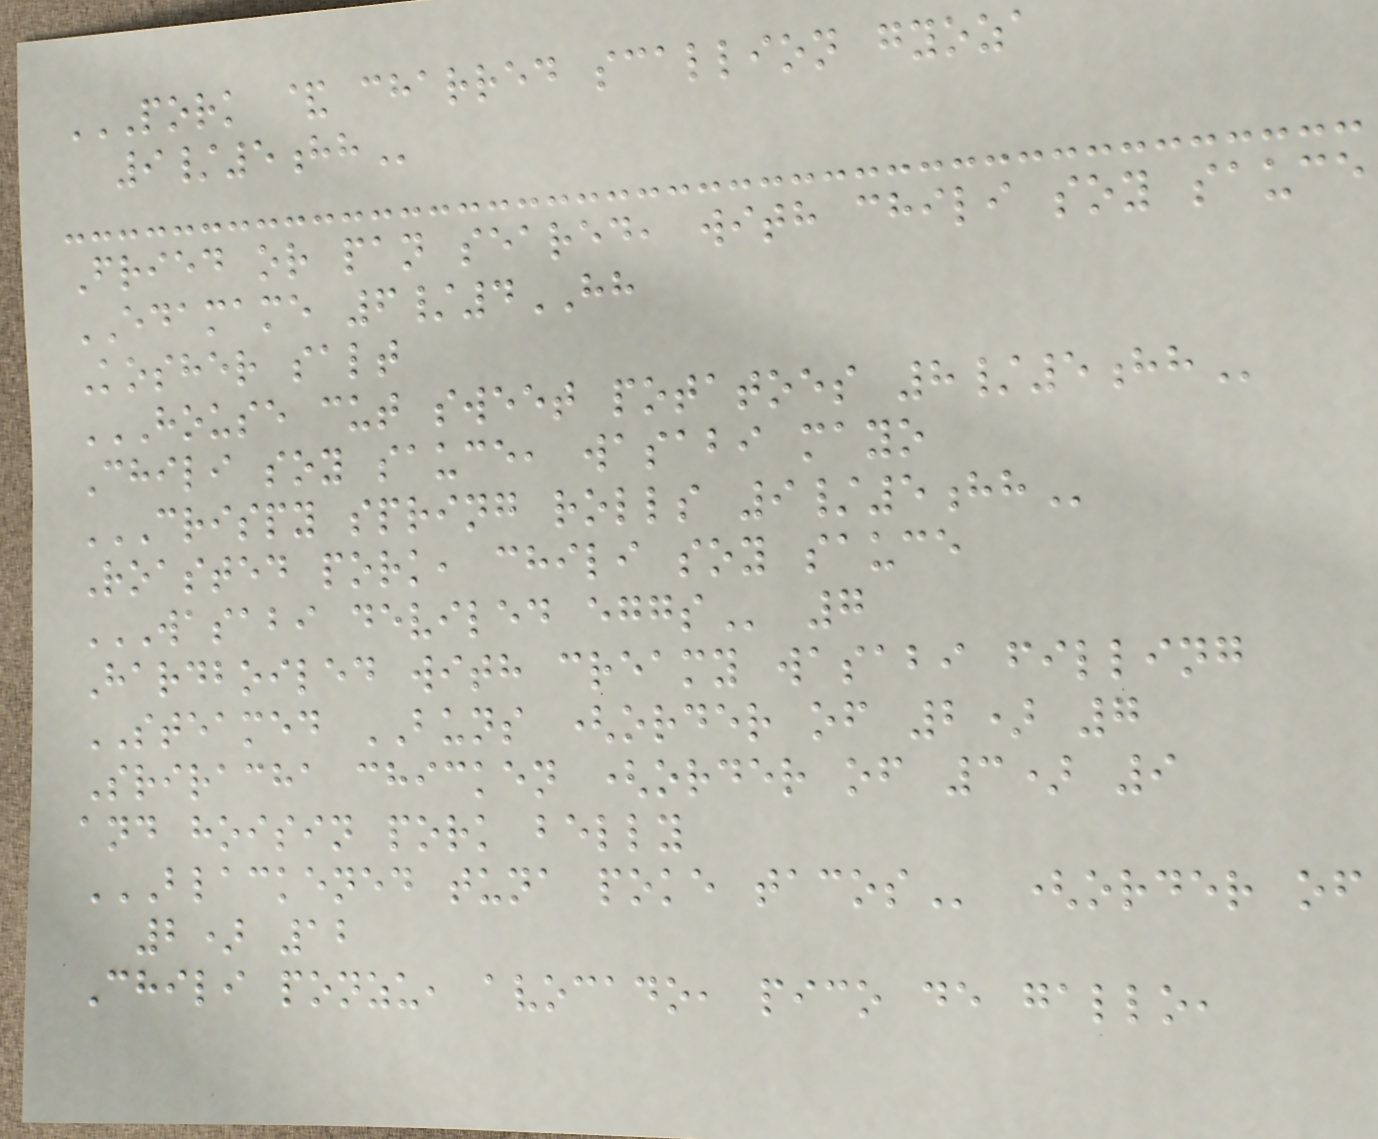PORK & CHARRED SCALLION GYOZA
9/5HH
Fried or pan seared, with chili soy sauce
EDAMAME 6/4HH
Kosher salt
HOUSE CUT SWEET POTATOES 8/5HH
Chili soy sauce, wasabi mayo
CRISPY SPRING ROLLS 9/5HH
Roasted pork, chili soy sauce
WASABI DEVILED EGGS 7
Hardboiled with creamy wasabi filling
STEAMED BUNS (order of 2) 7
Sriracha chicken (order of 3) 9
and hoisin pork belly
BLACKENED TUNA POKE TACOS (order of
2) 12
Chili ponzu, avocado, pico de gallo,
